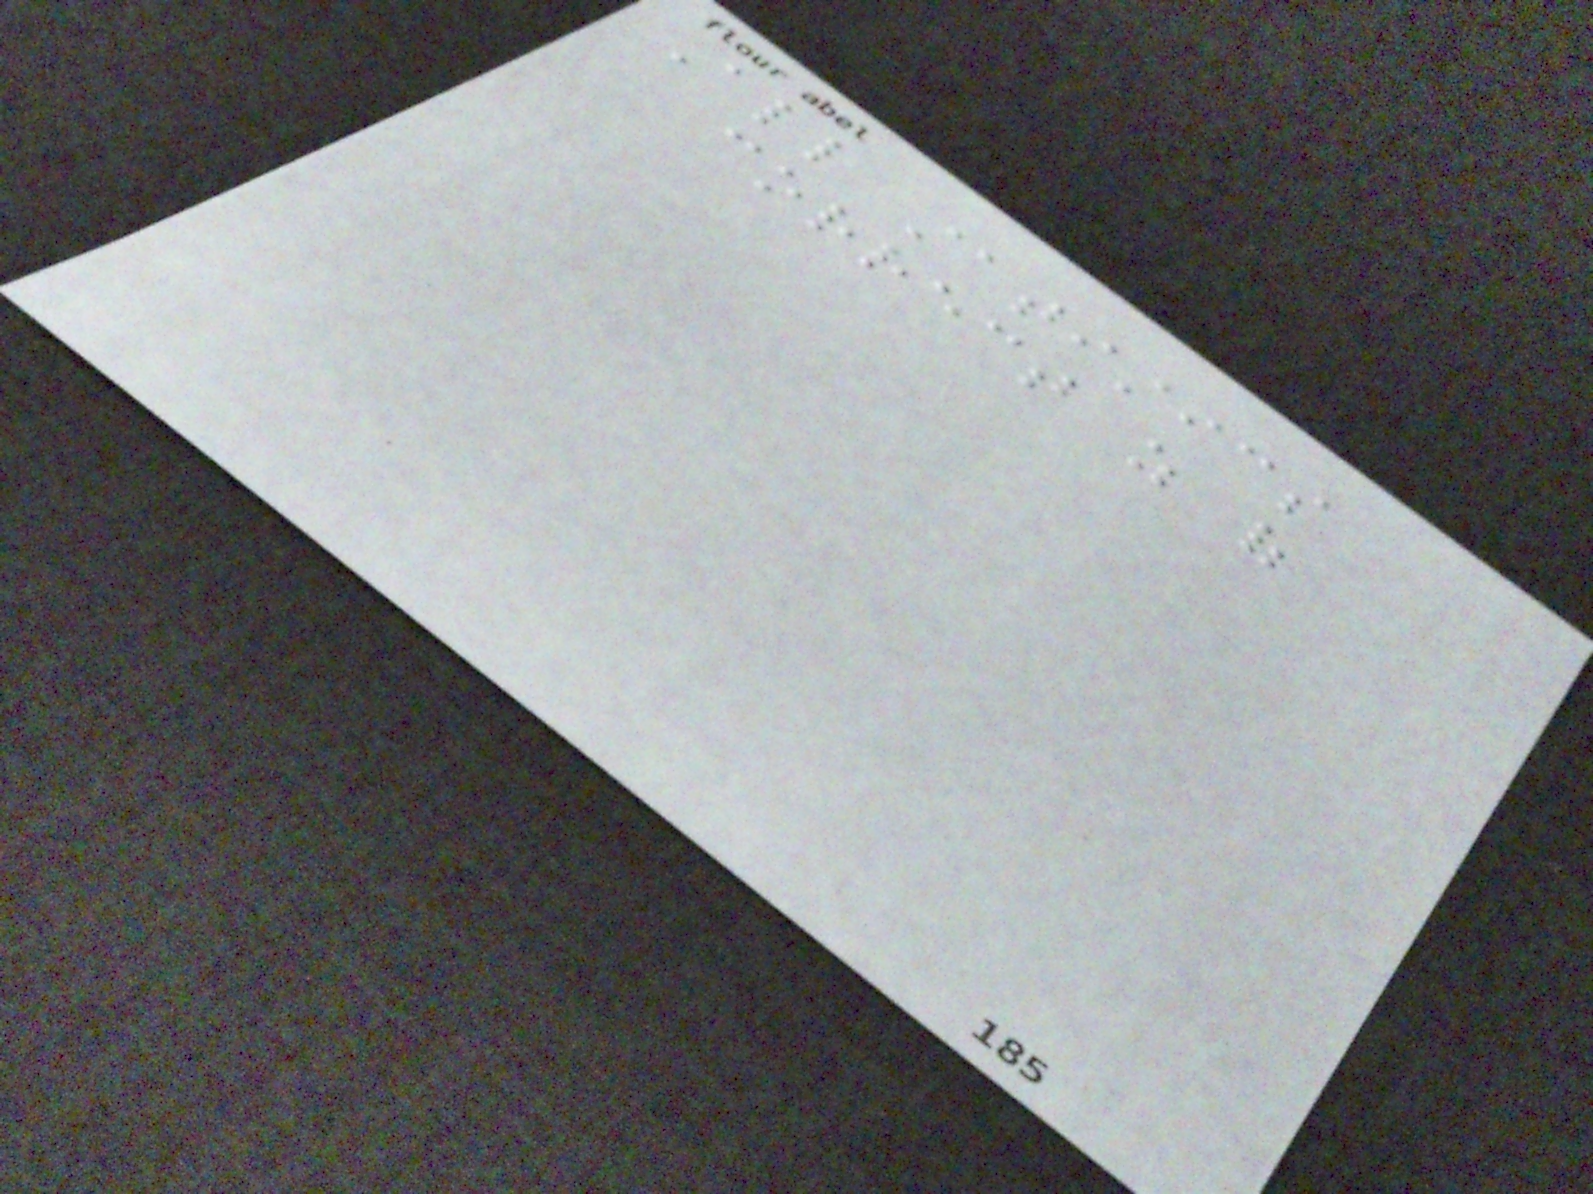All statistics
correct as of
